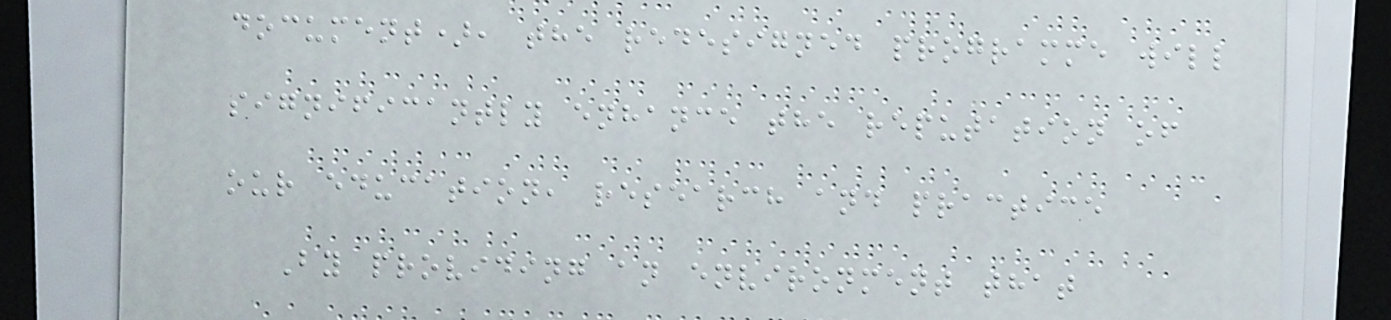document), the redesigned programme will
significantly enhance the reputation of
our education, research and practice
By providing an environment that
